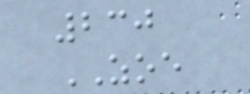230
ZOE
